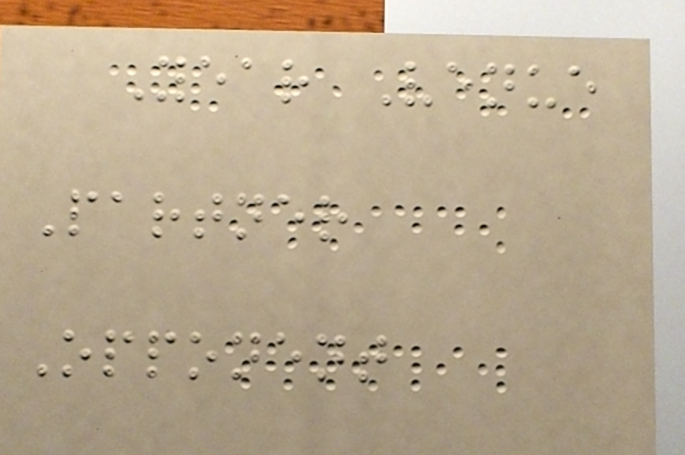Year Venue
Partner
Opponent
